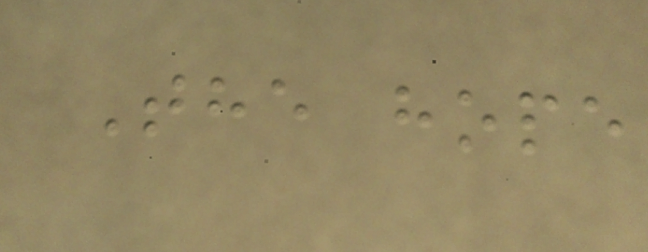The hope
